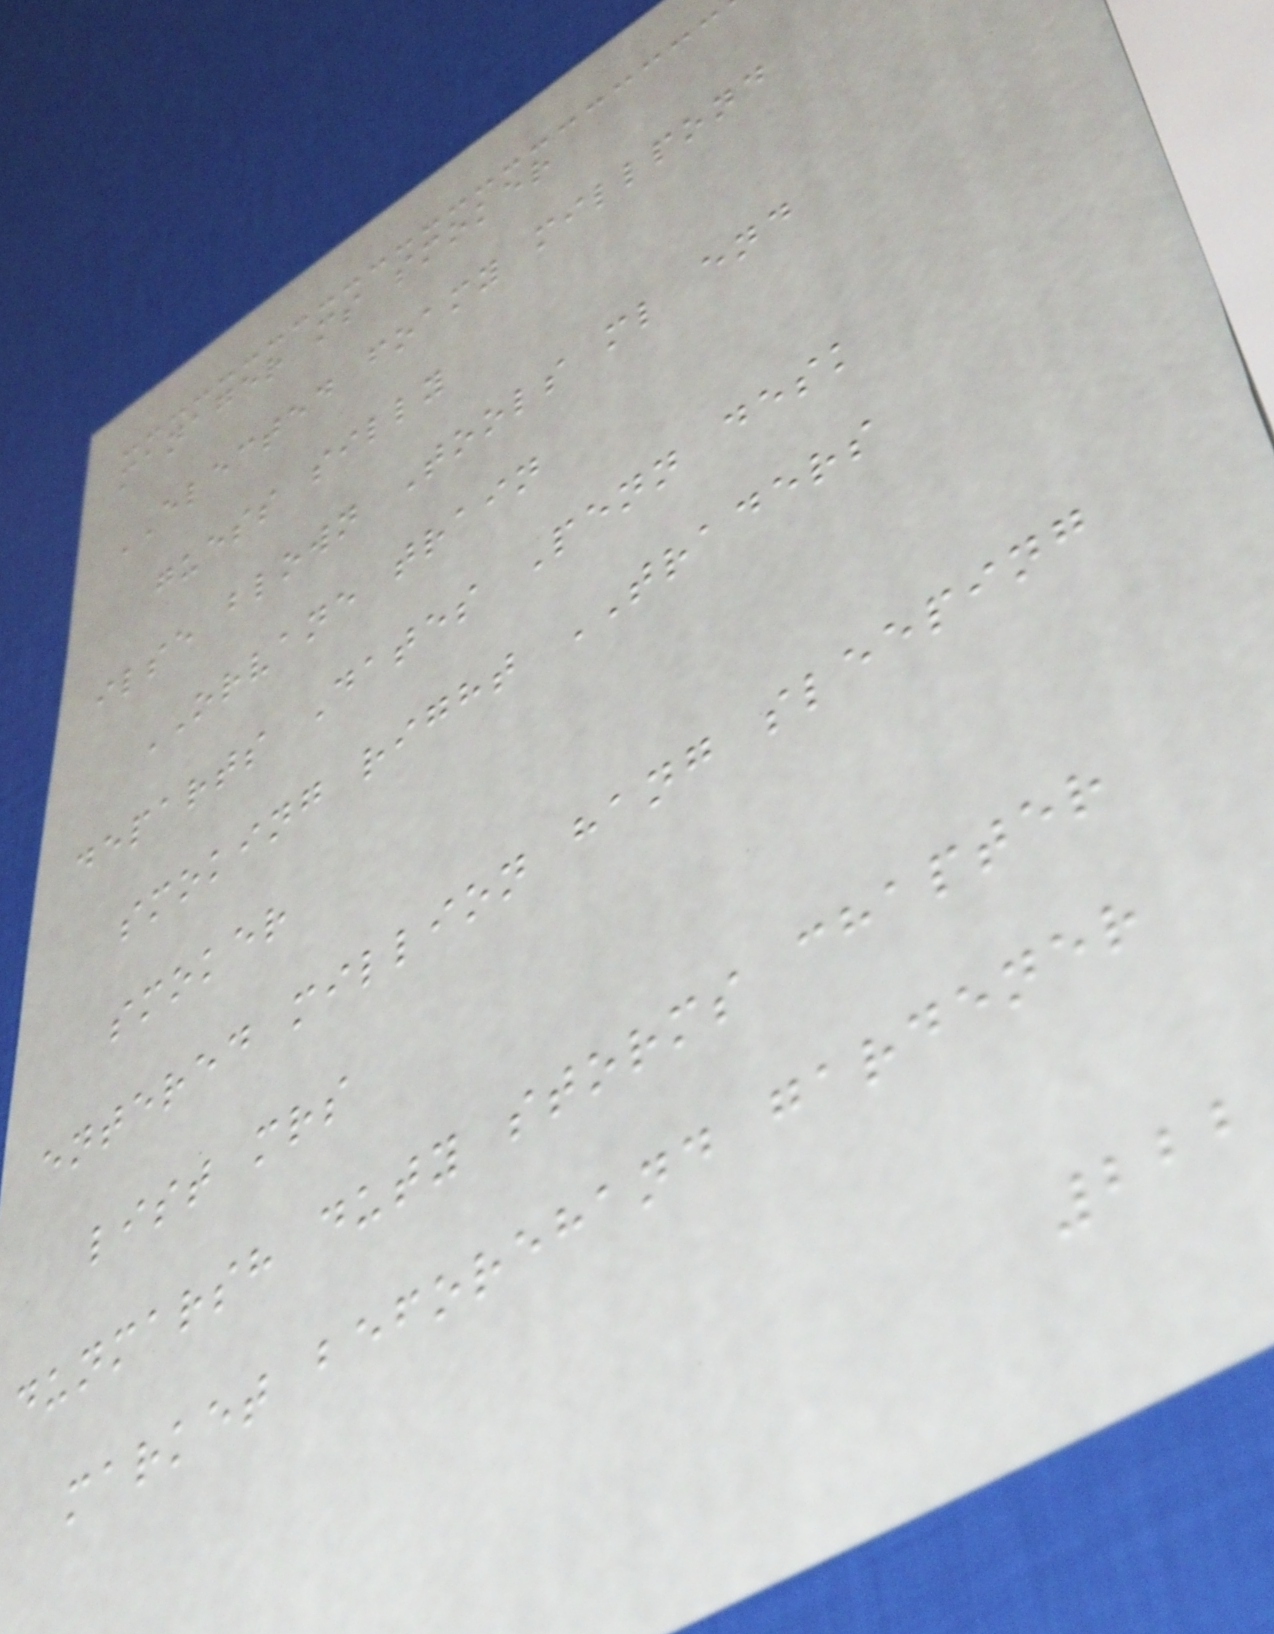manager ms smoker
ELECTED foamy millpond
guess silly
ilse blown Tools ml end
ORVANE train
departs Dates Penn desk
smoking right TRADERS
smoker
entered million hang sleeping
list mrs
dunmarsh duty storms chapter
market beforehand gardener
222
